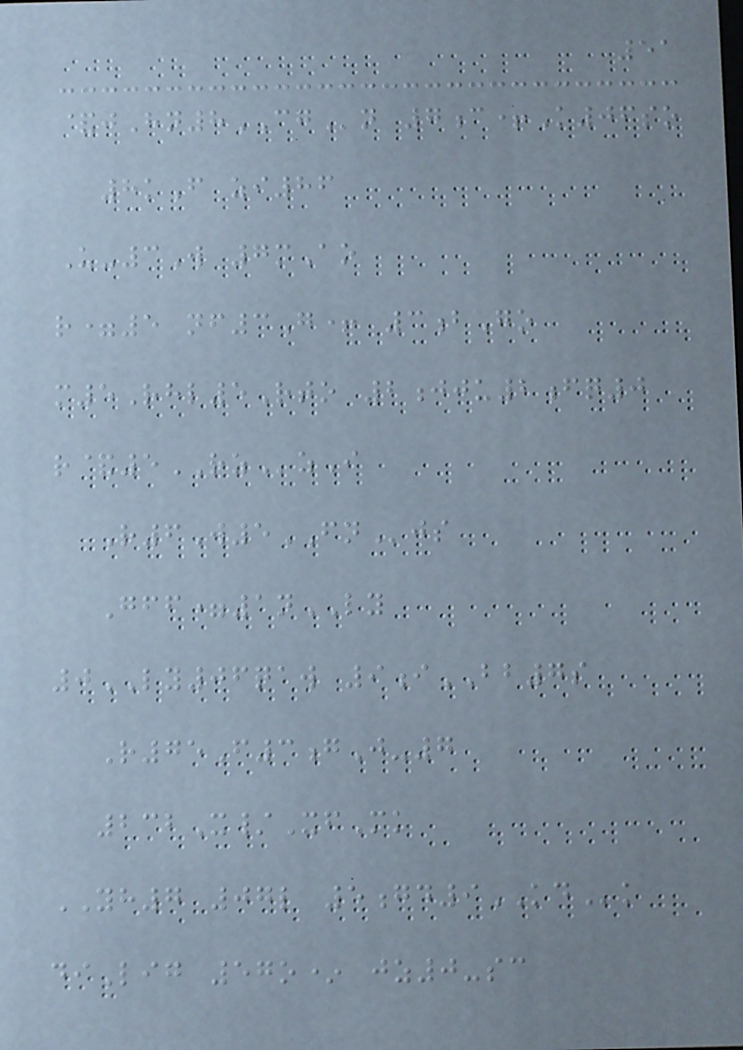51
&jHn8CGn 7c+K06so
8kF zi86
U-3W 7mAo
r=5 nf3G+ 3bGo
m5Rhl5Rto 2jju2fq0
r&5RZzI
R6W5FNjs
Gff=1nLY
0LY06qaw 9iBB7s
R75F3gJ-7
232X/XfMk
YH7 07l 5gd9KDk
diLig 57o* jz0-sc
